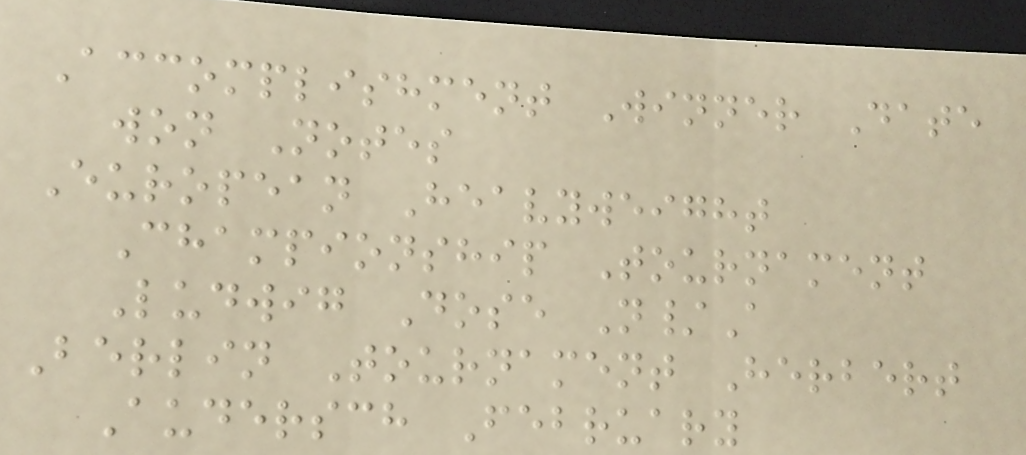Accomplishment Winner Date
won Notes
European Heavyweight
Championship Tournament
Ludwig Dose N/A
Berlin Tournament Herbert
Audersch February
